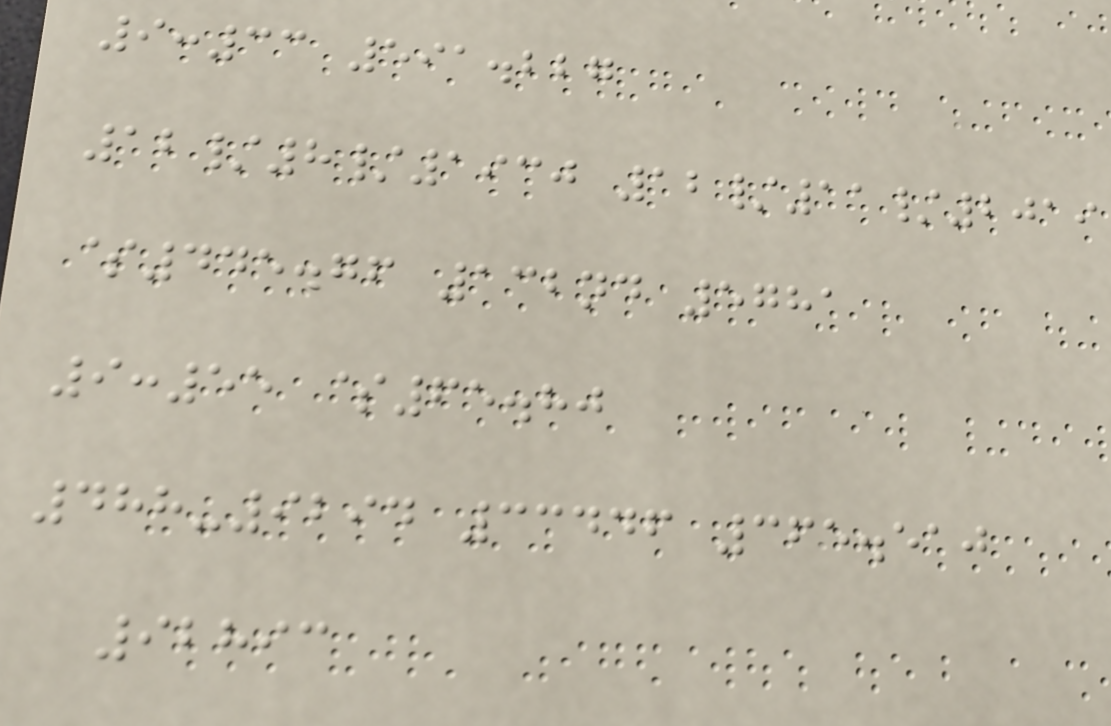9:33 591.227
12/8/1930 12/11/2019
$445.76 132nd 5781
9:55 $65.80
488-9294 33446 365.510
92893
